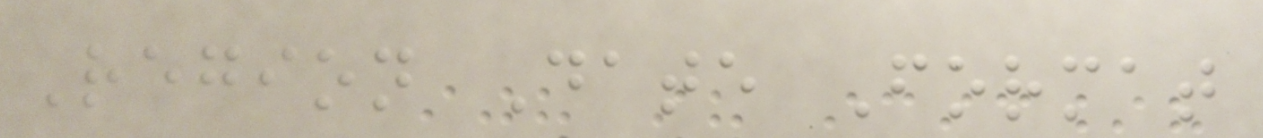Region Date Format
